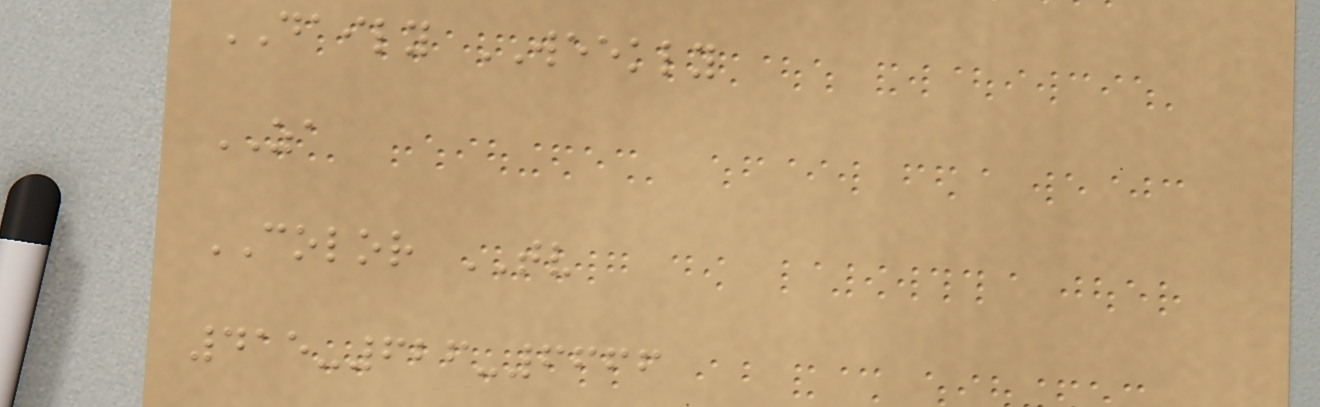DAILY WEEKLY
ZA
COLOR TV
415-626-6666
